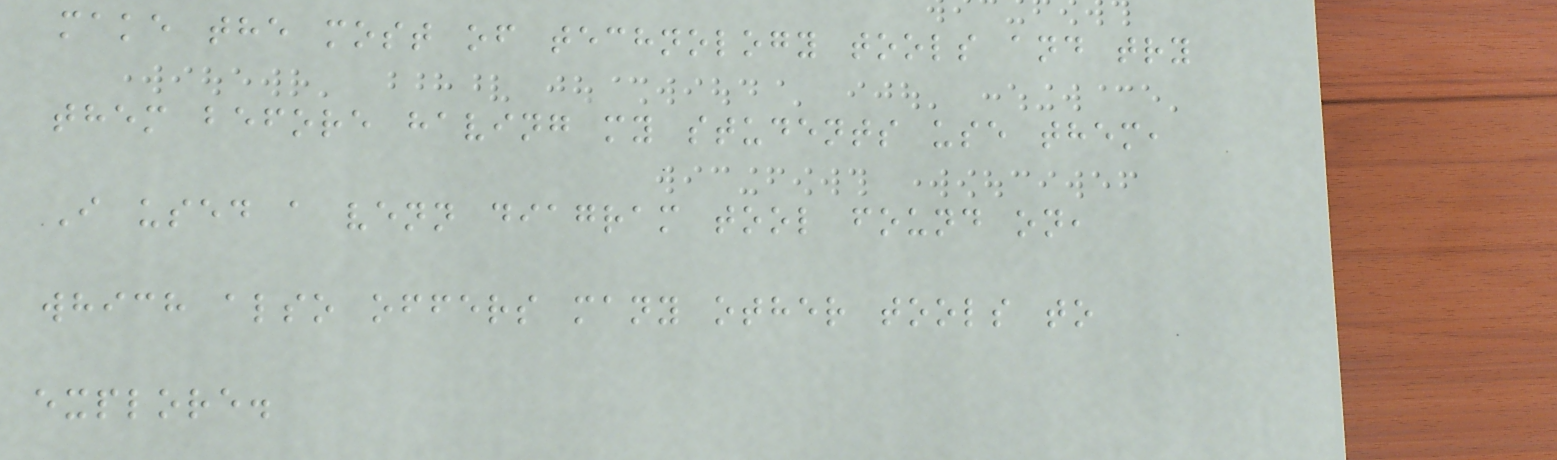make the most of technology tools and try
them before having my students use them,
I used a venn diagram tool found on,
which also offers many other tools to
explore.
